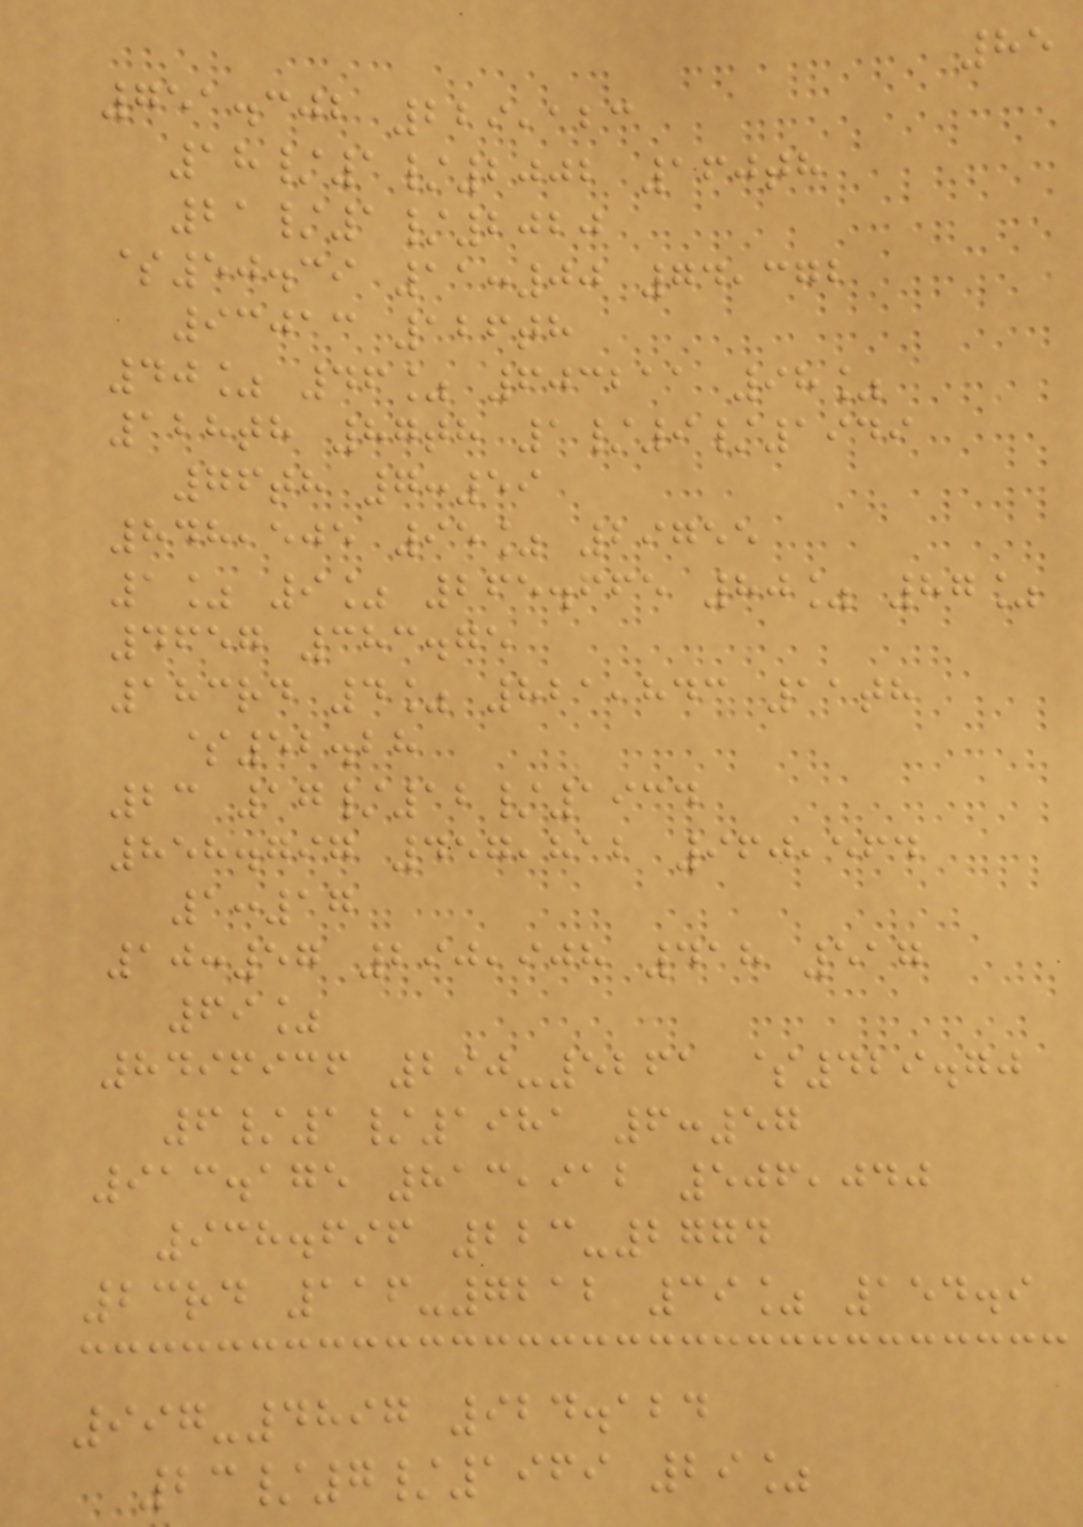85
751.302 229,123
18/1/2002 160th
21/1/2020
$50.39 11:00 74,372
93013 126th
40% 46% 603211 98%
128th 87th 1/9/1949
76th 7:59
848,505 95% 29755
1% 9% 265.665 80% 87%
4657 383.75
183rd 4% 821,843 11th
$52.28
23 17/12/1934
858.797 457,812 960,564
1:17
10:57 290,908 418 517
69%
8496936 290-5261 $429.70
6/1/1981 6:57
913.175 813,912 506,040
938.696 223-2774
23rd 116-7212 39% 154.9
997-4897 924.124
23/7/1969 29%
